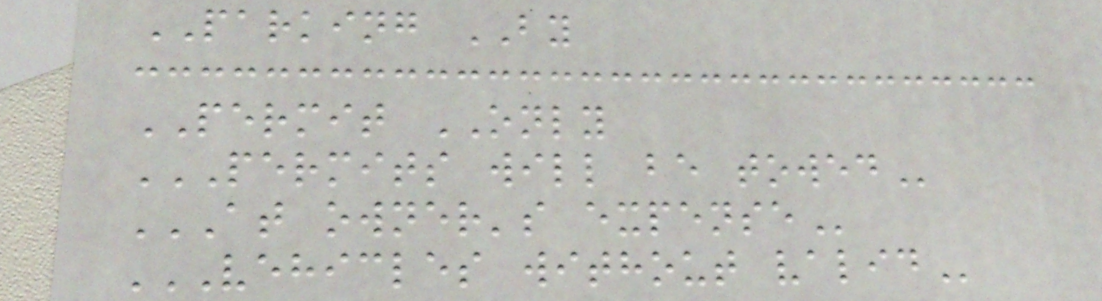PARKING BY
PERMIT ONLY
PERMITS WILL BE TOWED
AT OWNER'S EXPENSE
VEHICLES WITHOUT VALID
